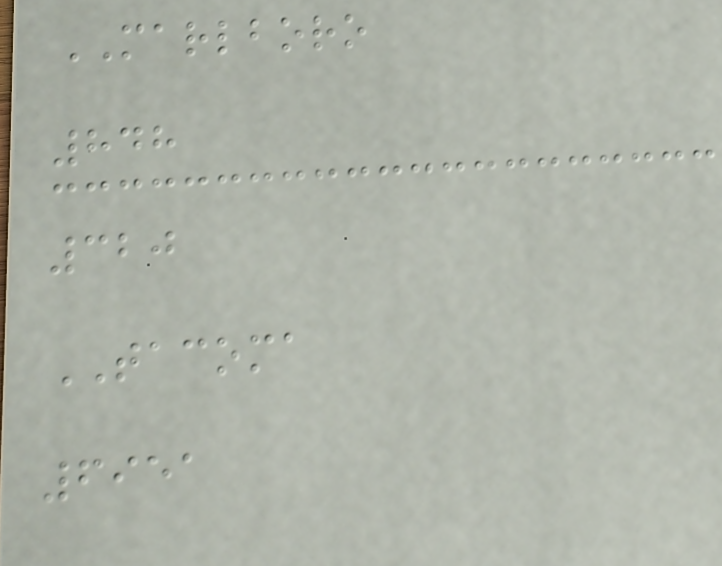MARLBORO
848
320
TACOMA
6951
